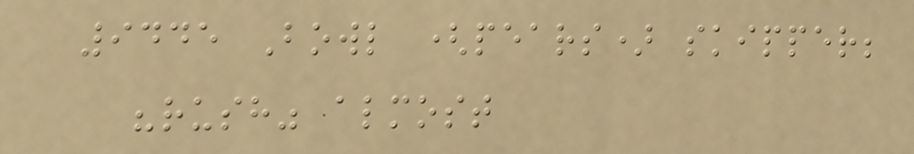9445 Bowl (pears) skipper;
"rush" almost
